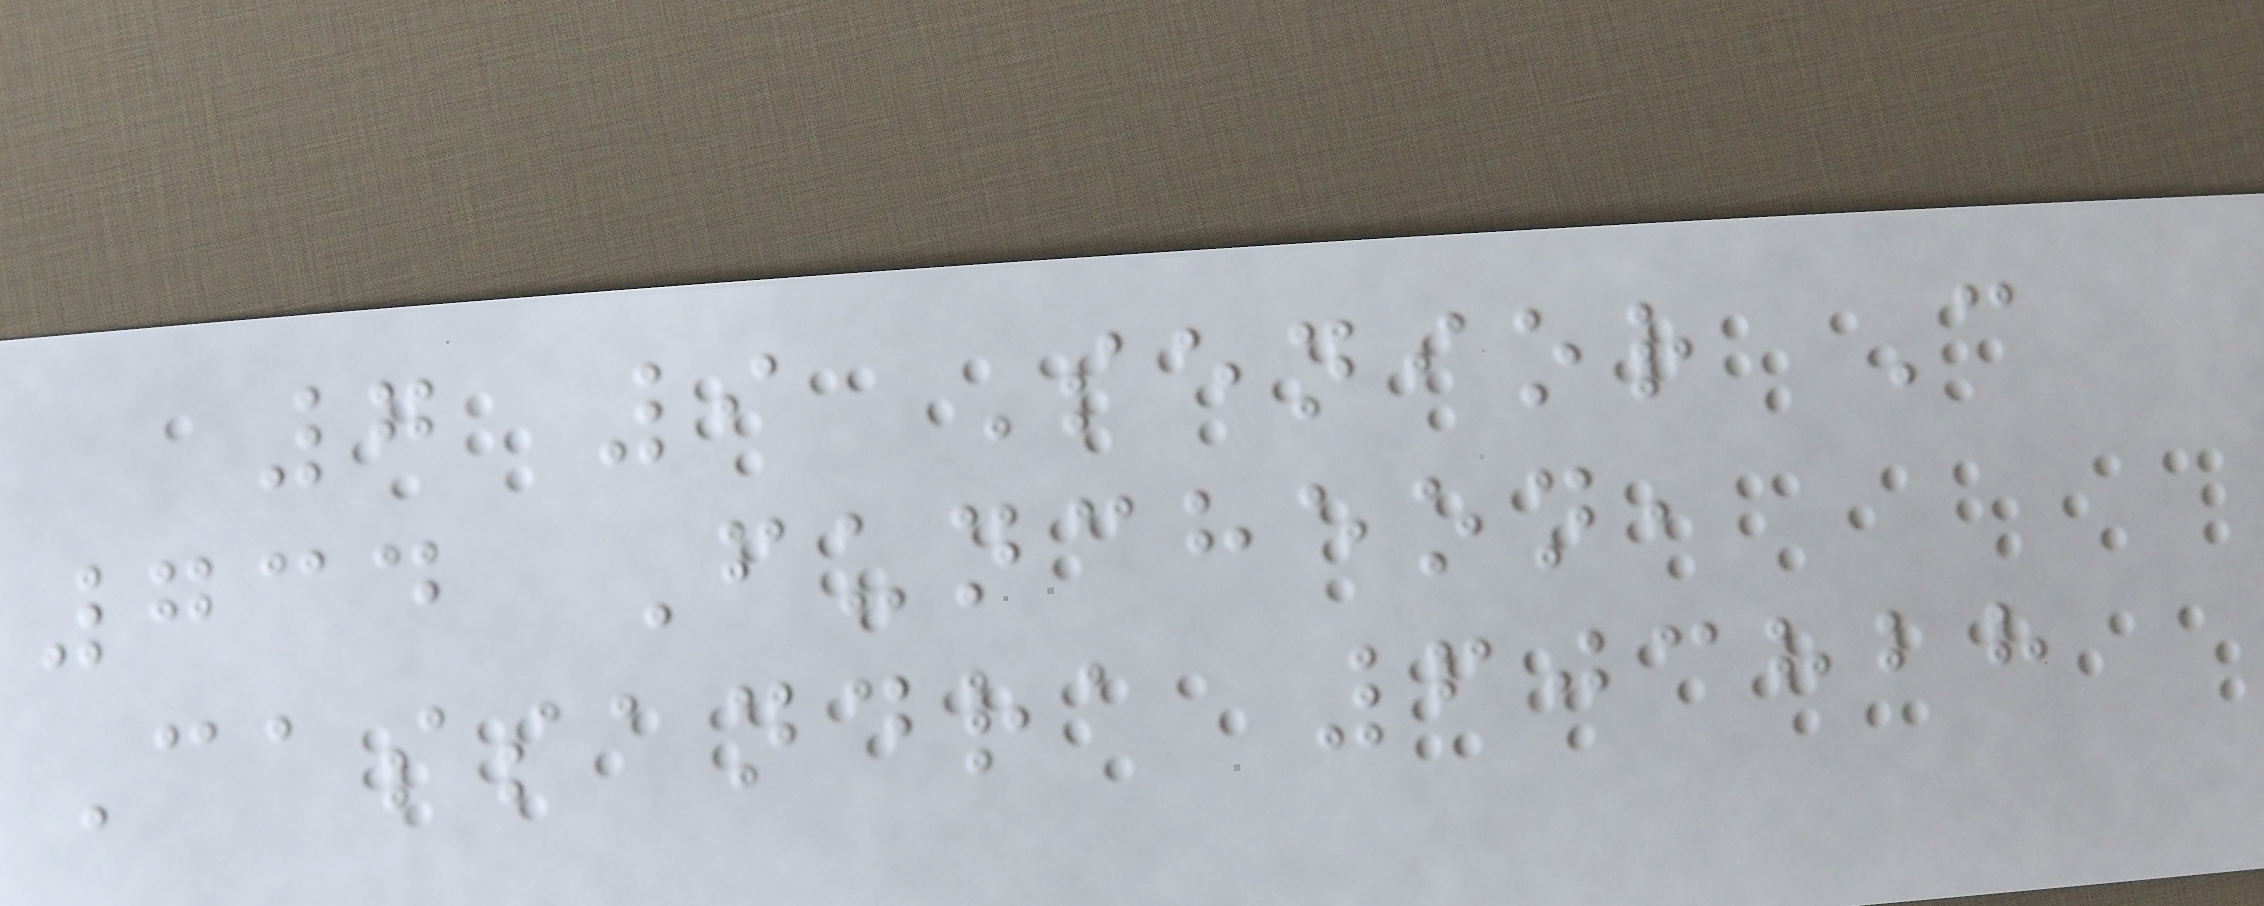7 9 Senior C
734 Funcheon,
Cassandra 603828
